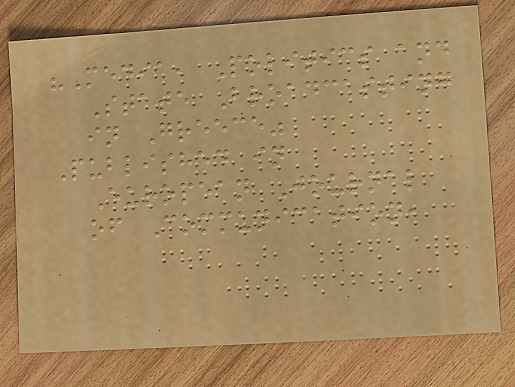"Media, Politics and
State Broadcasting
in Greece"
Published in
European Journal
of Communication,
